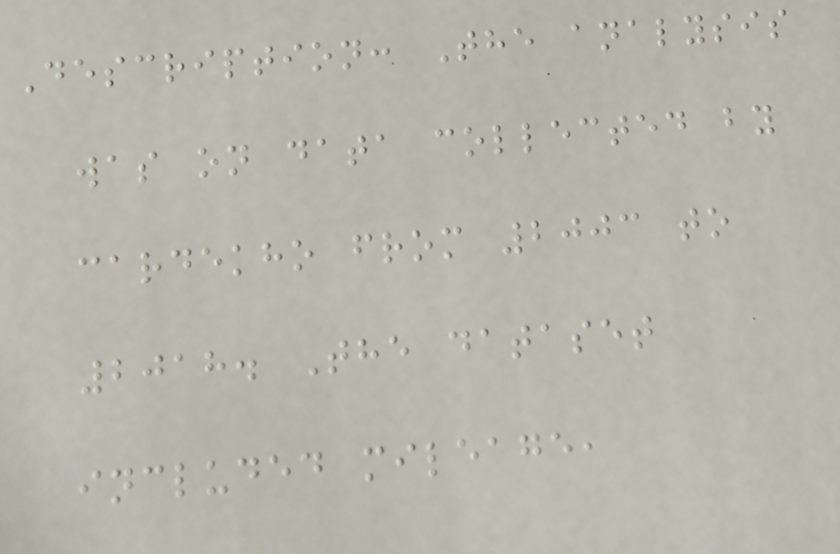Description: The analysis
was on data collected by
cardekho from 2003 to
2018. The dataset
included mileage,
